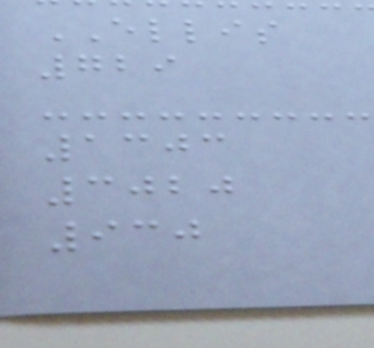ELLIS
729
1303
3020
930
